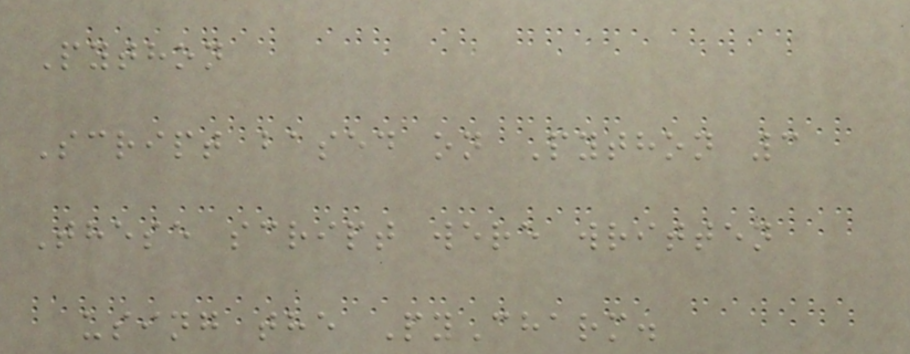Python
Script based on Python 3
These script were written
using the PyCharm.
